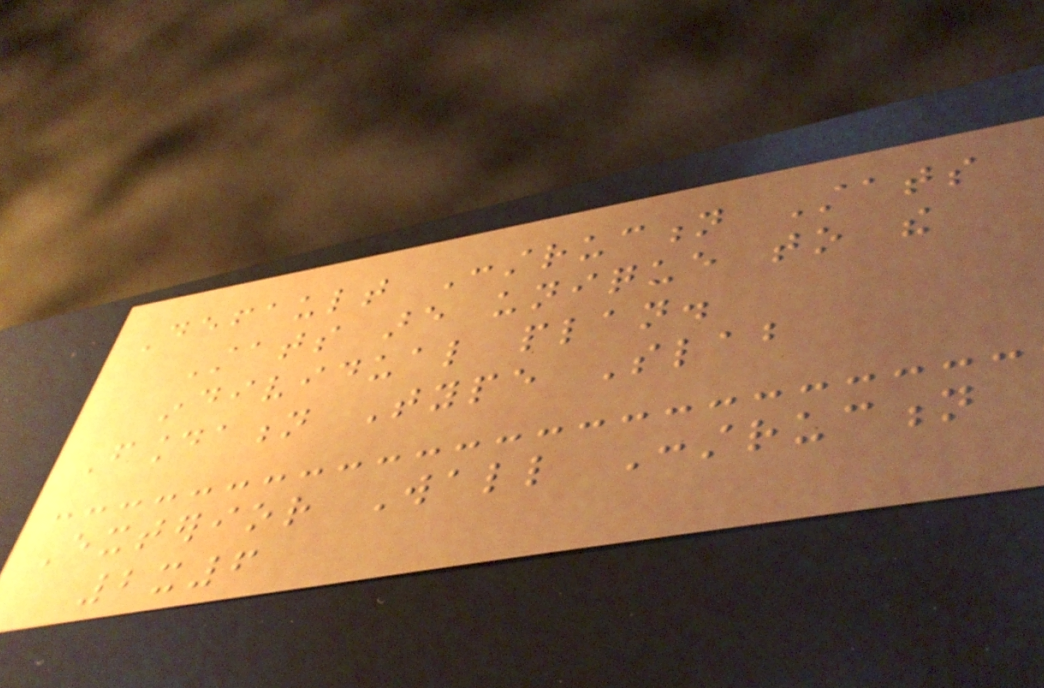Default Construction Stats
Stats are unique to the
individual plan.
Foundation Type Slab
Exterior Wall Construction
2x6
